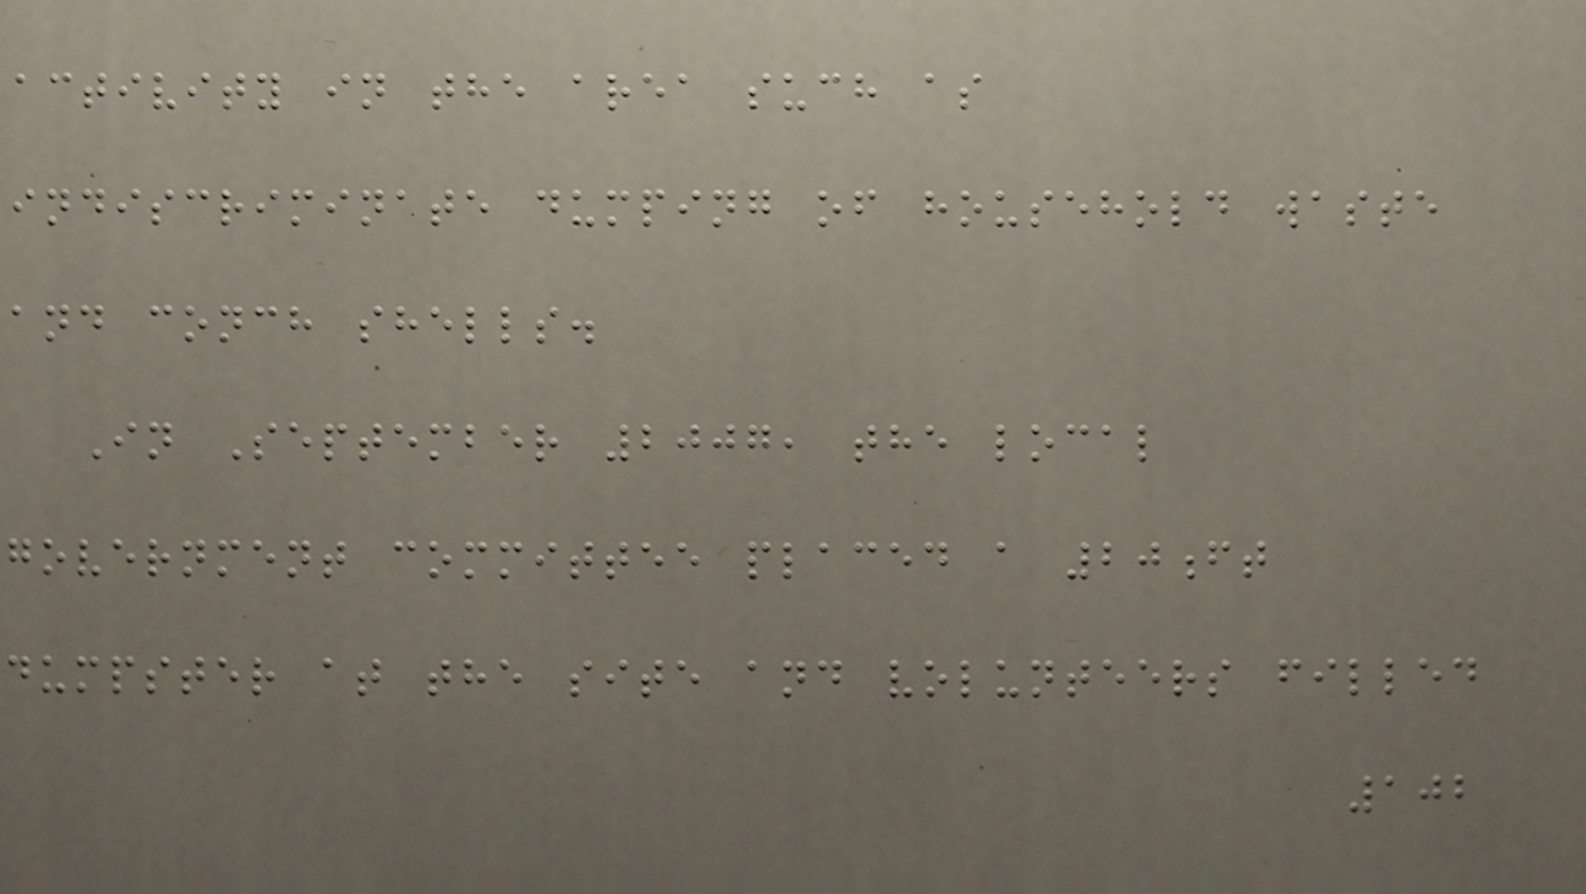activity in the area such as
indiscriminate dumping of household waste
and conch shells.
In September 2007, the local
government committee placed a 20ft
dumpster at the site and volunteers filled
102
